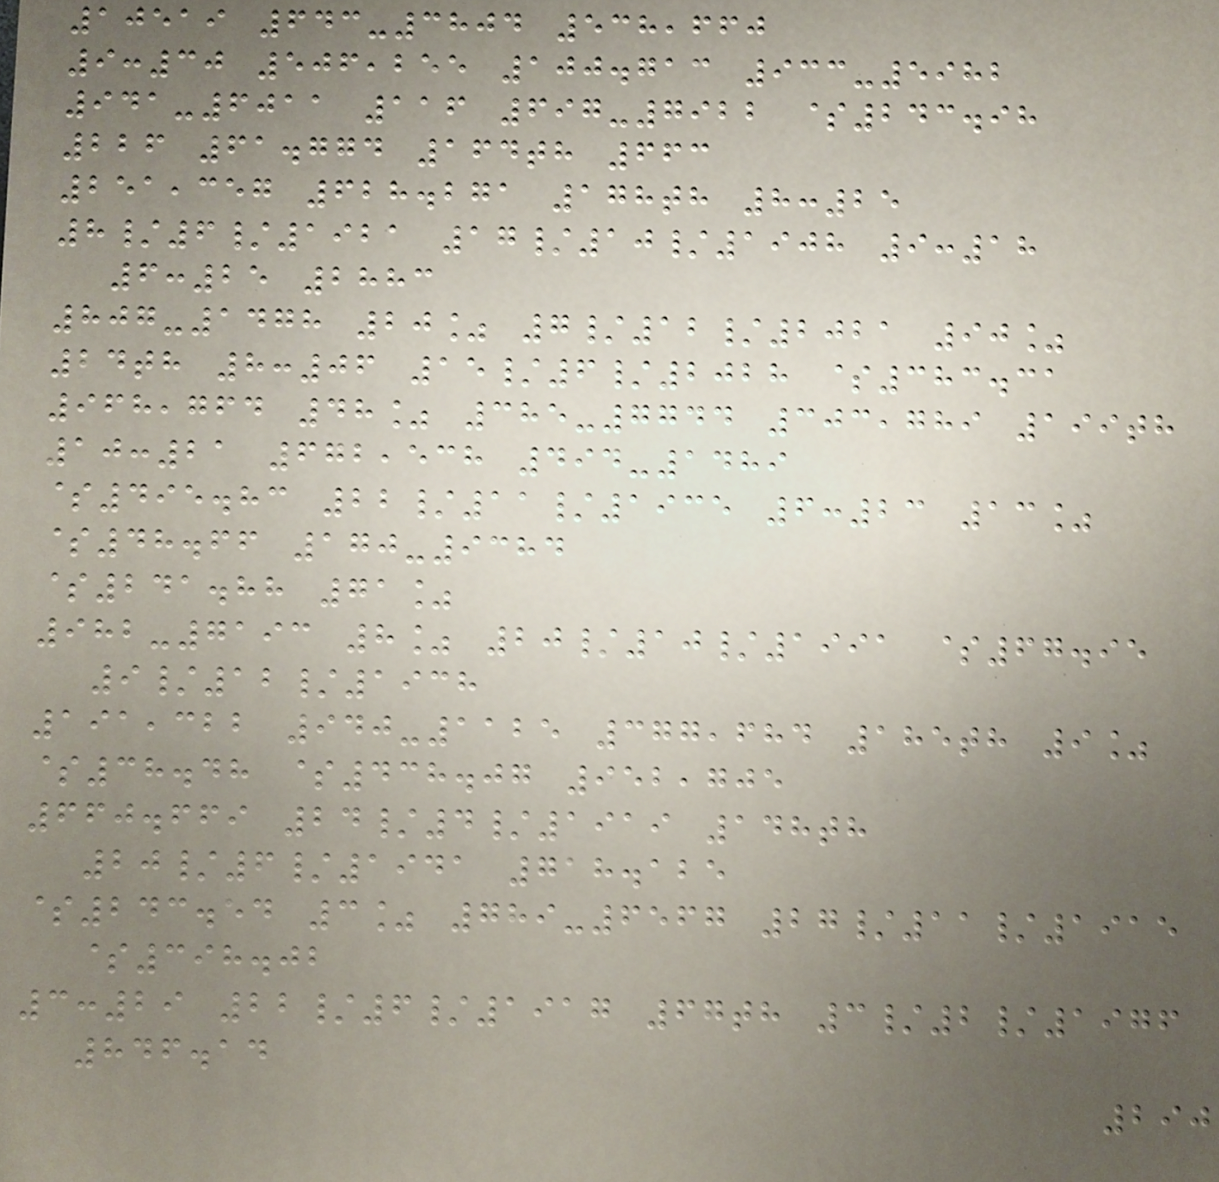10519 643-3804 538,660
9:30 506,255 100.713 933-5982
941-6011 116 697-7922 $243.98
226 61.774 164th 663
251,357 628.271 178th 8:25
8/6/1921 17/10/1908 9:18
6:25 2883
807-1478 20% 7/12/2021 90%
24th 8:06 15/6/2028 $383.31
968,764 48% 385-7744 303,789 199th
10:21 672,538 494-1489
$495.83 22/11/1935 6:23 13%
$48.66 170-9384
$241.88 71%
982-7193 8% 20/10/1991 $67.95
9/12/1938
191,322 940-1125 377,684 185th 9%
$38.48 $438.07 952,705
660.669 24/4/1919 148th
20/6/1941 718.125
$243.54 3% 789-6567 27/11/1915
$398.02
3:29 22/6/1917 67th 3/2/1976
846.14
290
